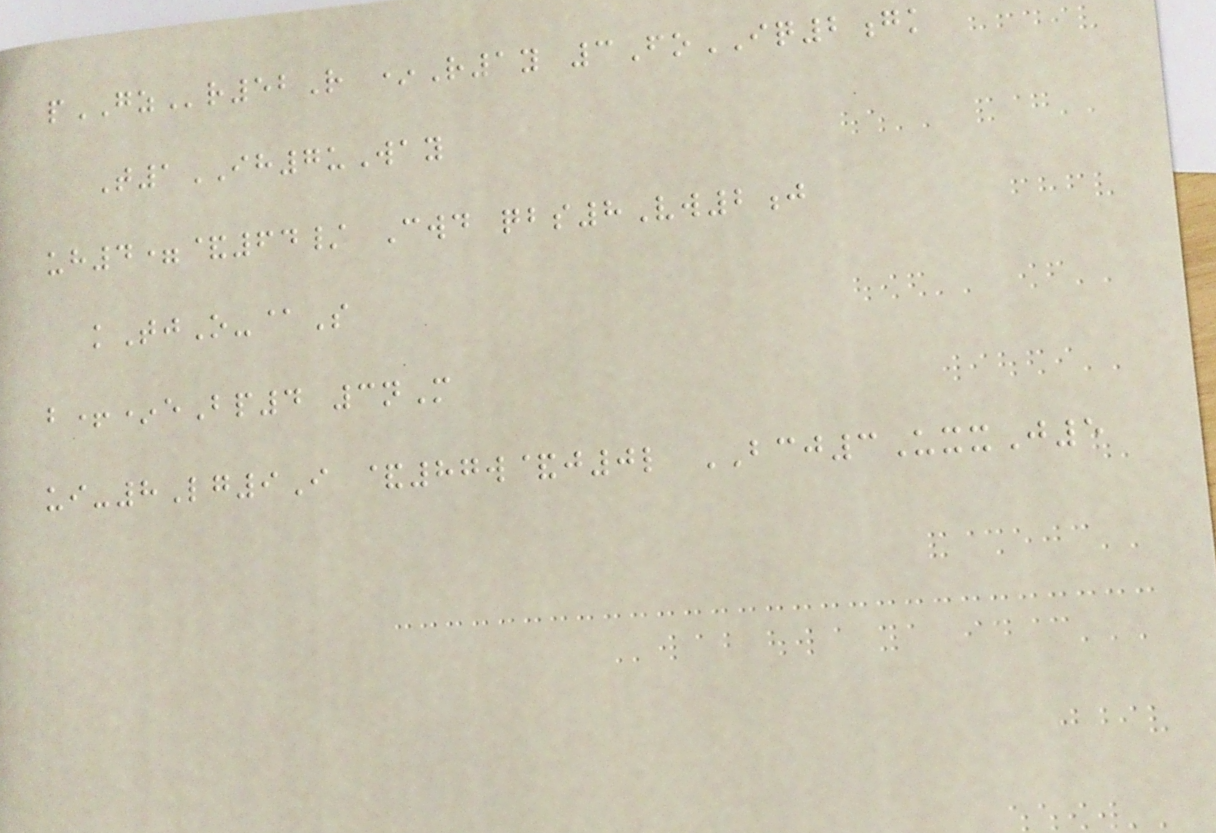pGZr52R *R1y 3FoIQ2gk
T1IH7uWay
uh4=&64/ Cwd qbs8Vw2j
kTjO-@S
b+*eBp4 3nM
ui-8Lg9I &87w&j0l BCJ3UxxJ5
